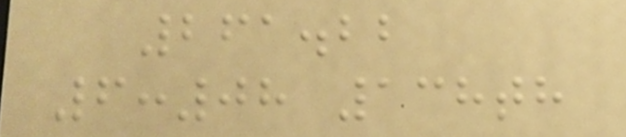261.22
6:08 138th
